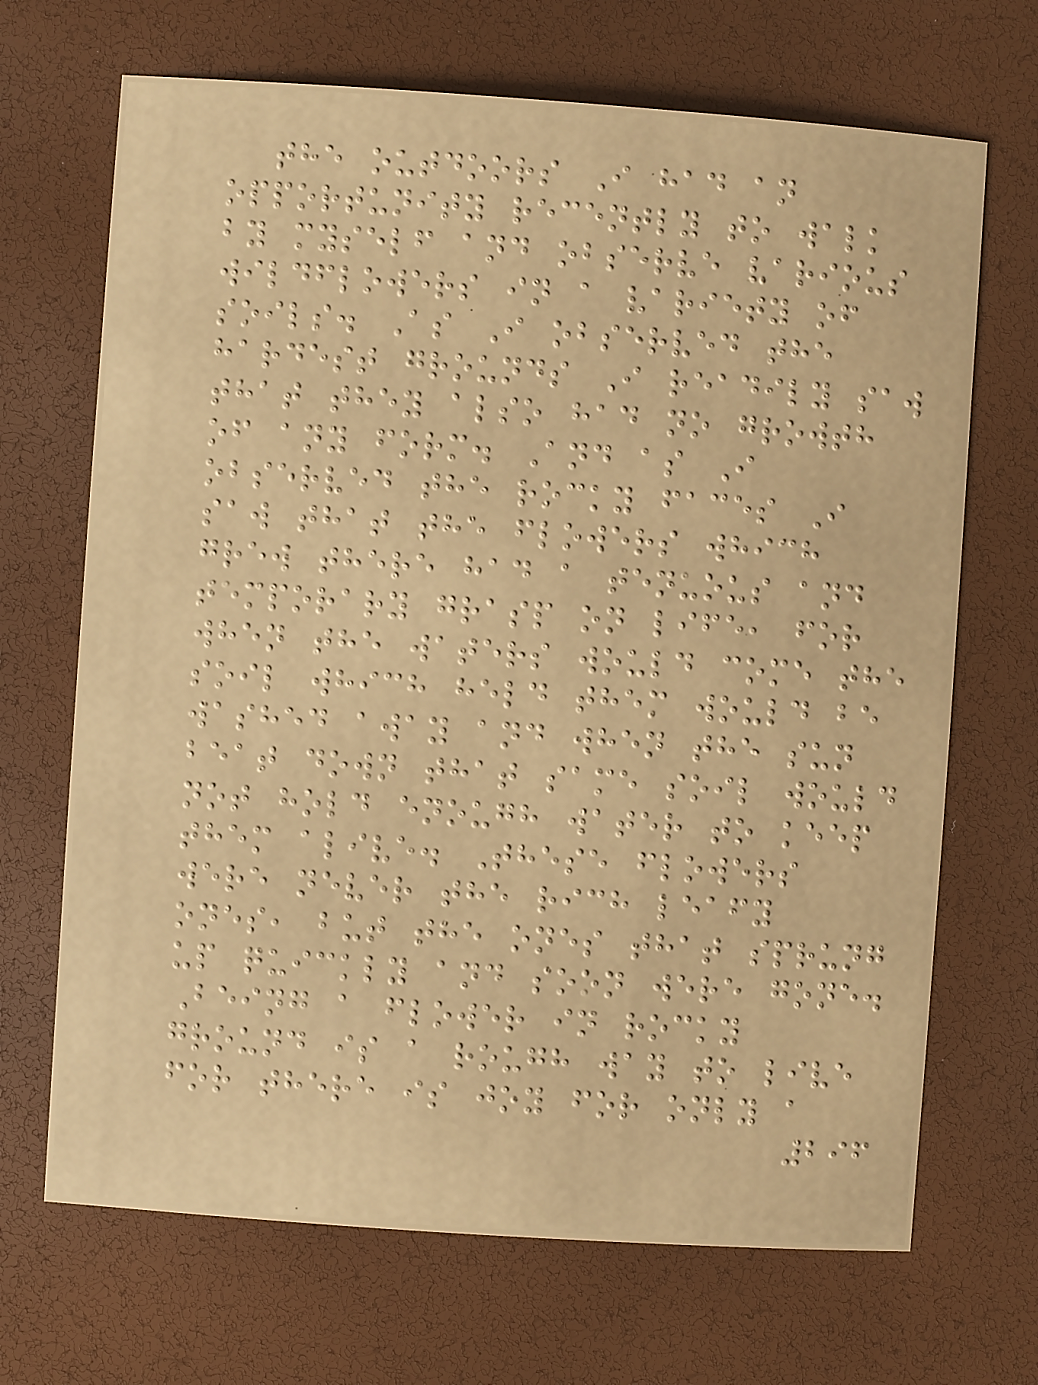the outdoors I had an
opportunity recently to walk
by myself and observe various
wildflowers in a variety of
soils. As I observed the
hardest grounds I readily saw
that they also had no growth
of any form. And as I
observed the rocky faces I
saw that the flowers which
grew there had a tenuous and
temporary grasp on life, for
when the waters would come the
soil which held them would be
washed away and when the sun
beat down that same soil would
not hold enough water to keep
them alive. These flowers
were never the rich leafy
ones, but the ones that sprung
up quickly and soon were gone.
Being a flower in rocky
ground is a rough way to live
for there is joy for only a
296
